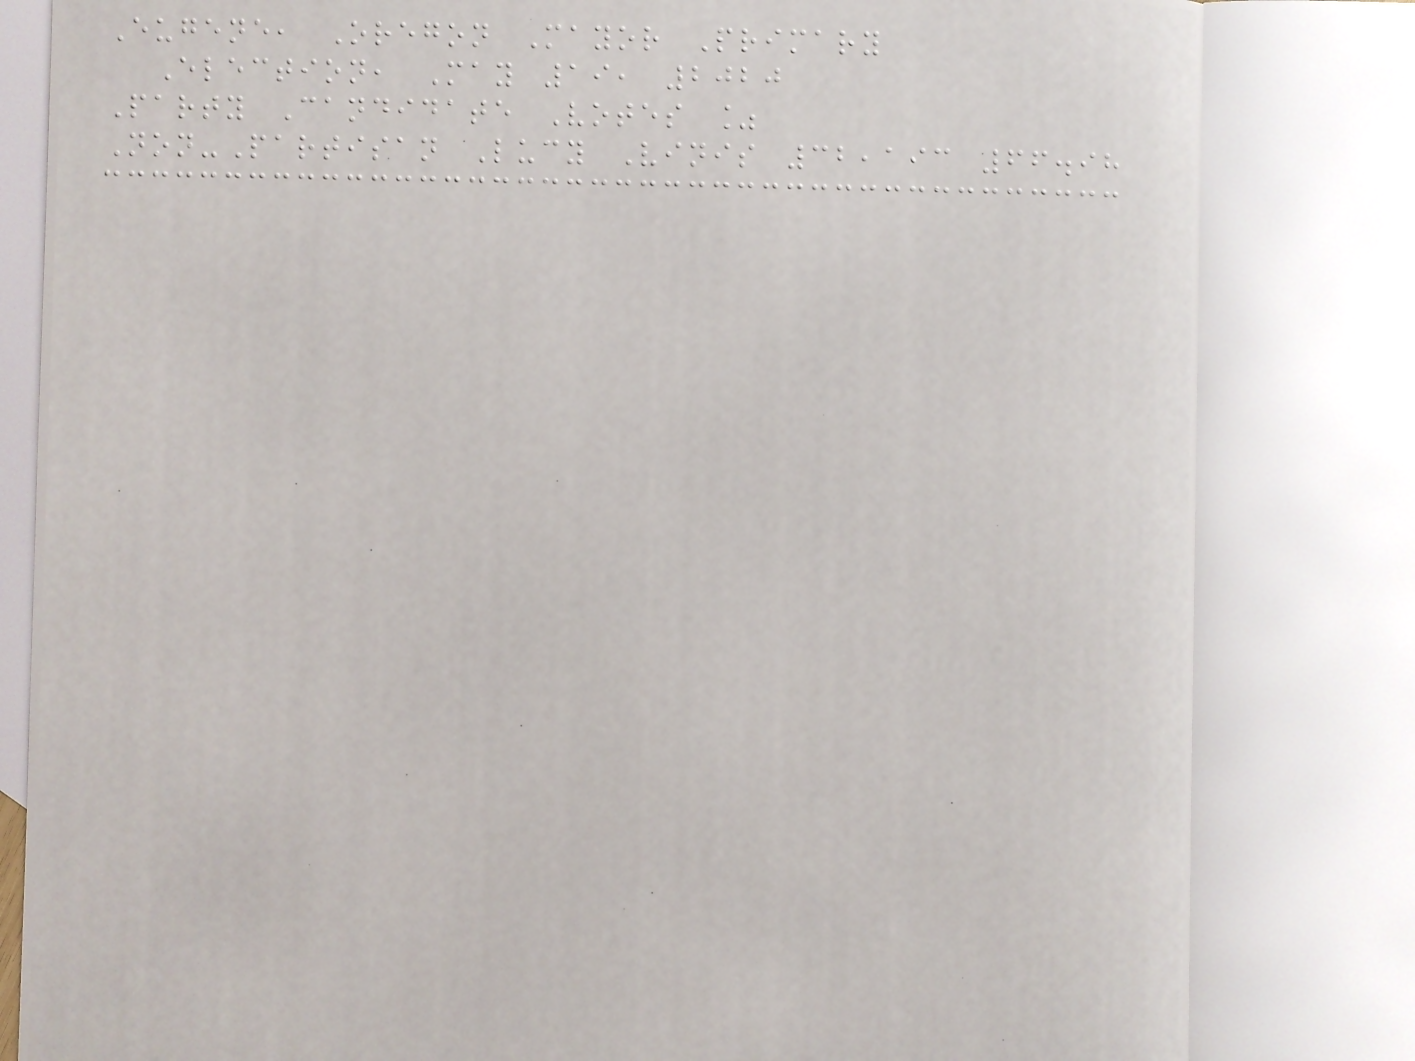Eugene, Oregon Mayor Primary
Election, May 19, 2020
Party Candidate Votes %
Non-Partisan Lucy Vinis 32,193 66.98
